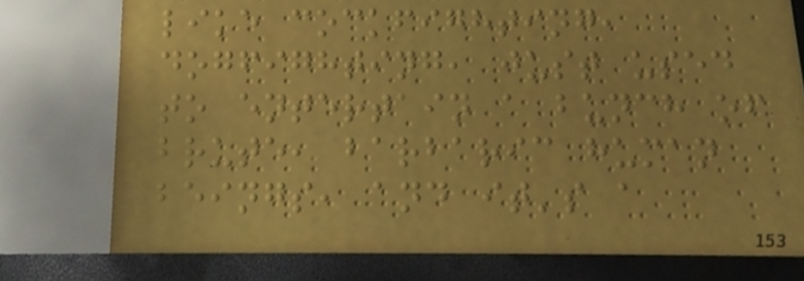like cockfighting,
dogfighting, just used
to entertain a bunch of
brute, barbaric human
beings, and it's a
